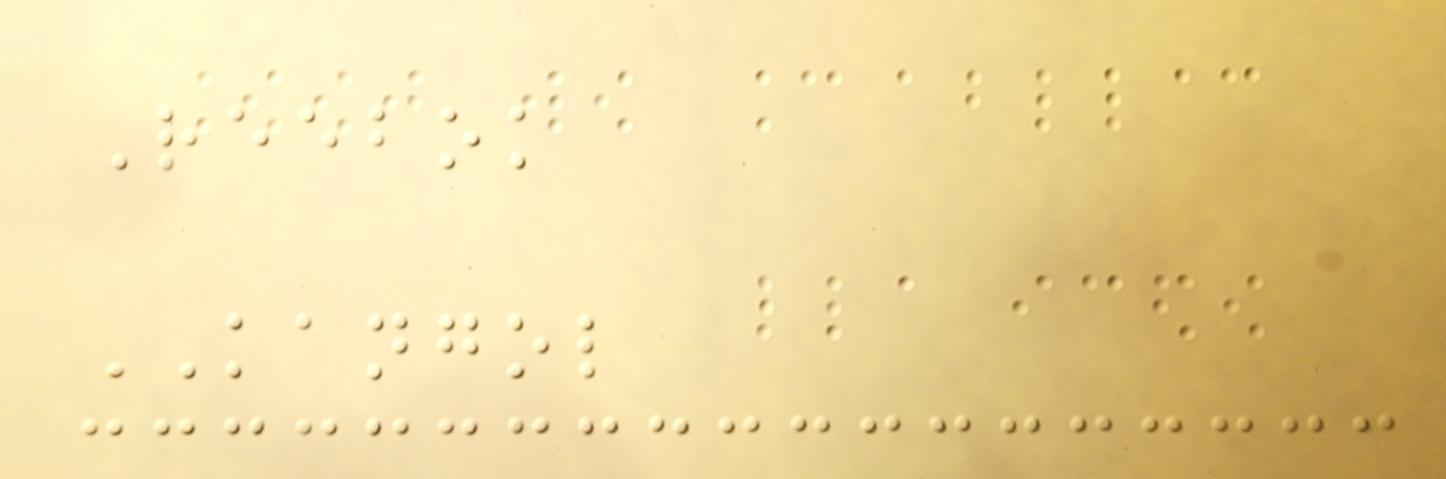Reebok
KANGOL
